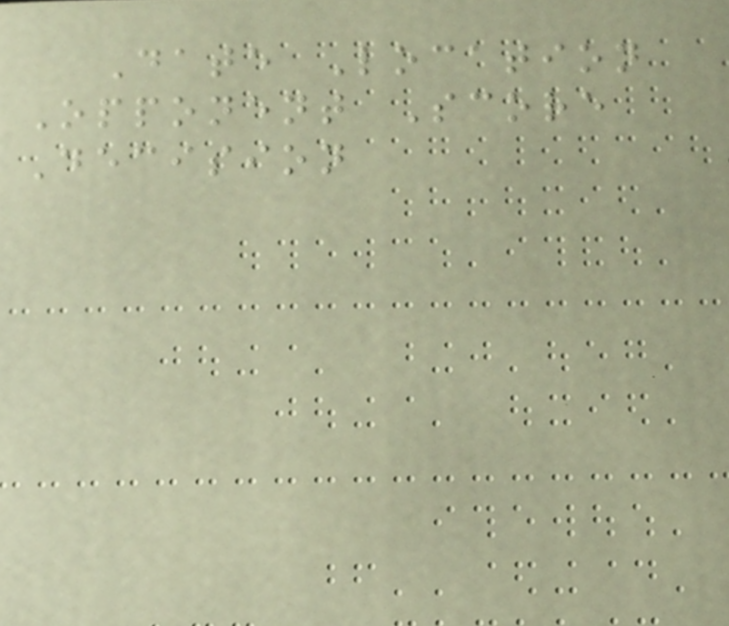Date Location
Opponent Score
Decision
